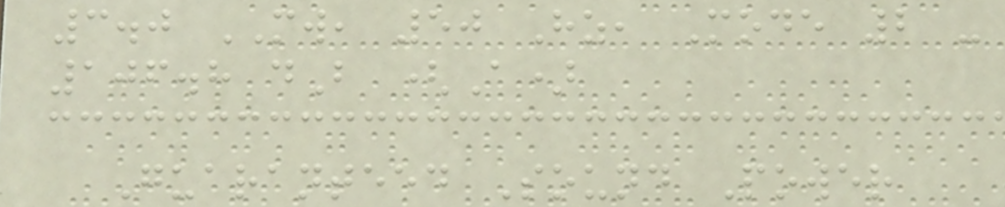3.0 MW, 50 Hz, Mode 2 -
106.8 dB (A)
Guaranteed Sound Power
